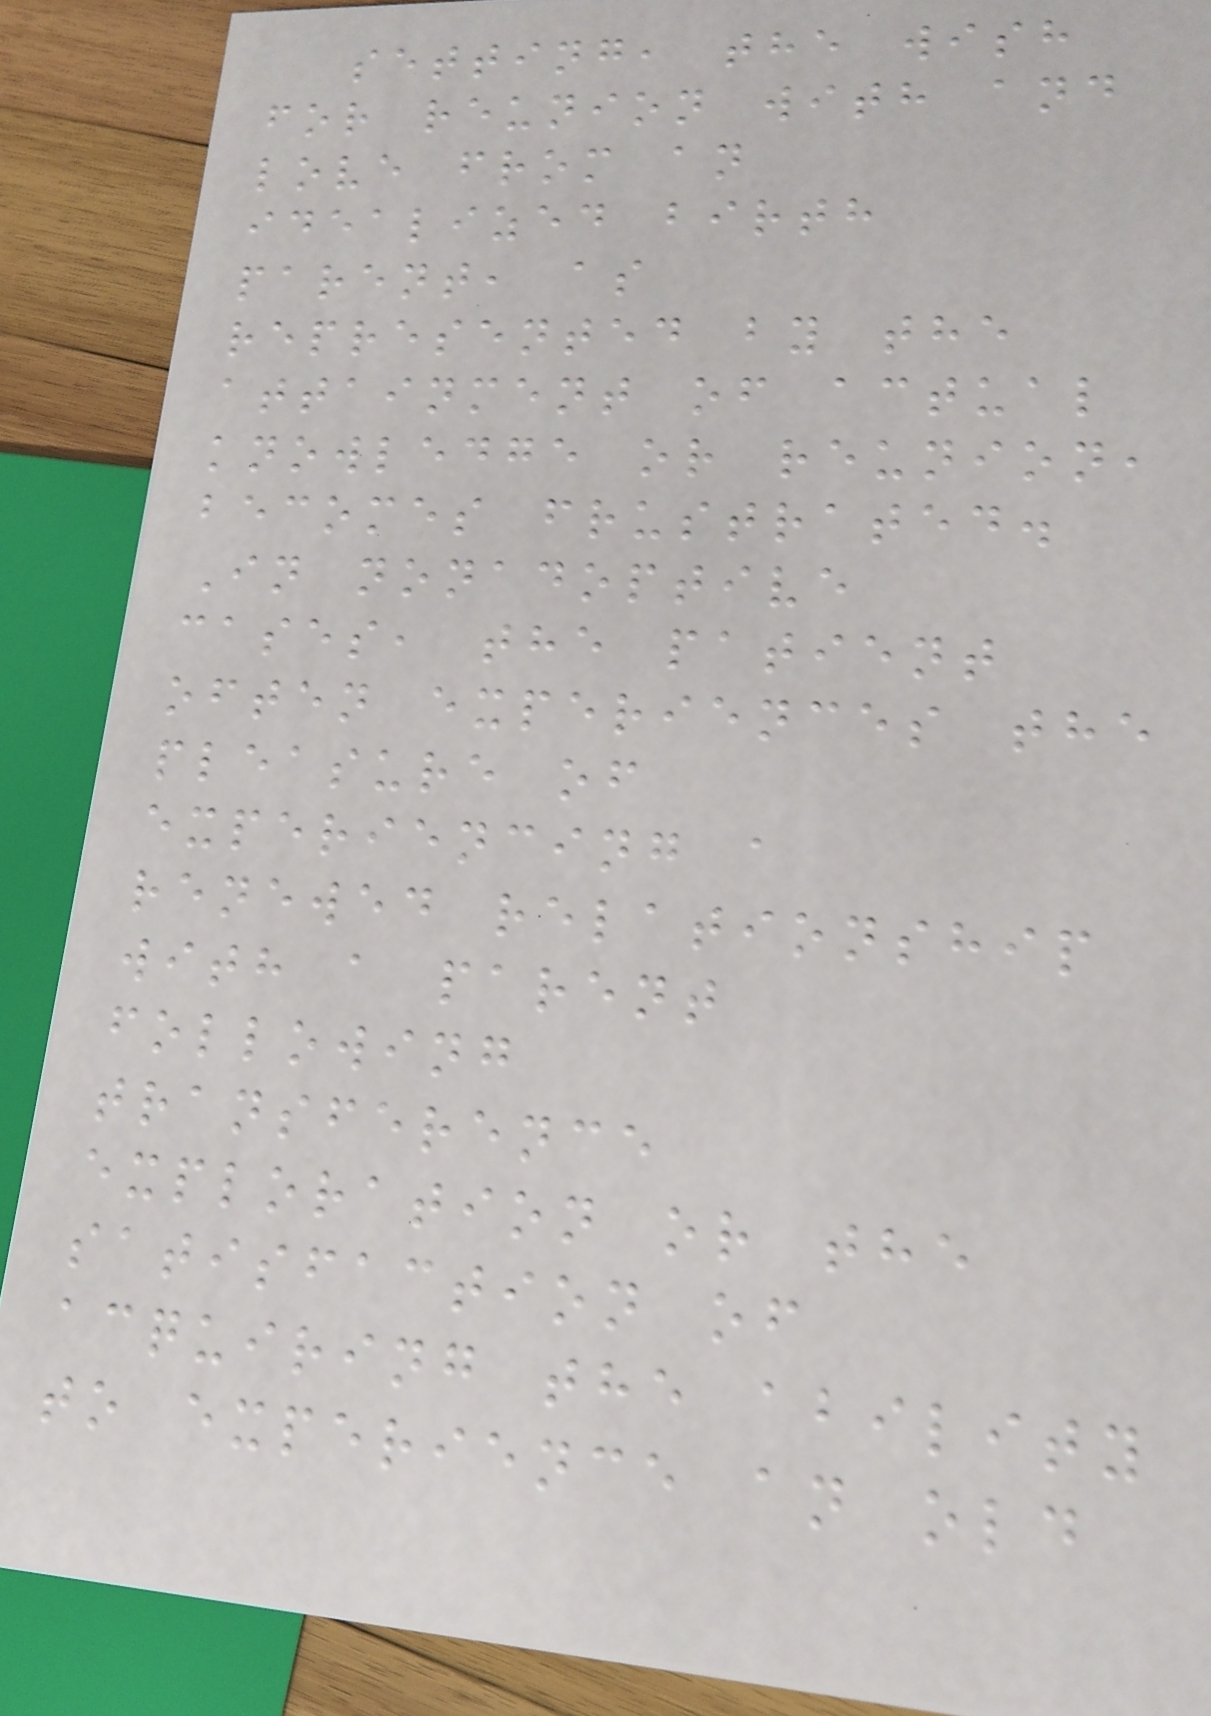setting, the wish
for reunion with and
love from an
idealized birth
parent, as
represented by the
attainment of actual
knowledge or reunion,
becomes frustrated.
In nonadoptive
cases, the patient
often experiences the
pleasure of
experiencing a
renewed relationship
with a parent
following
transference
exploration or the
satisfaction of
acquiring the ability
to experience an old
